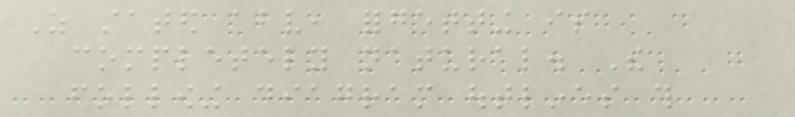As stated above, forgetting is
completely natural. The
following diagram outlines this
